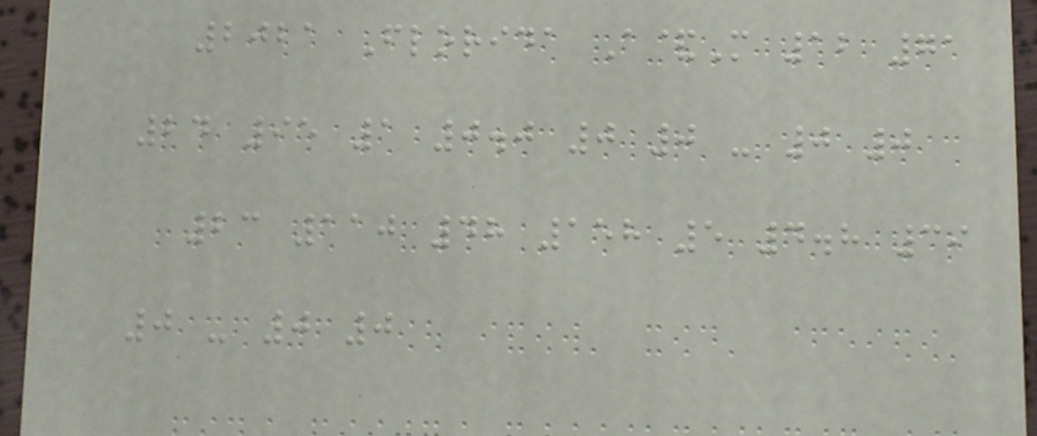2021 Florida A&M 12 71
24 95 1 0.0 0 0 - 0 0
23 110 48 158 5 4.8 39
0 - 0 0
